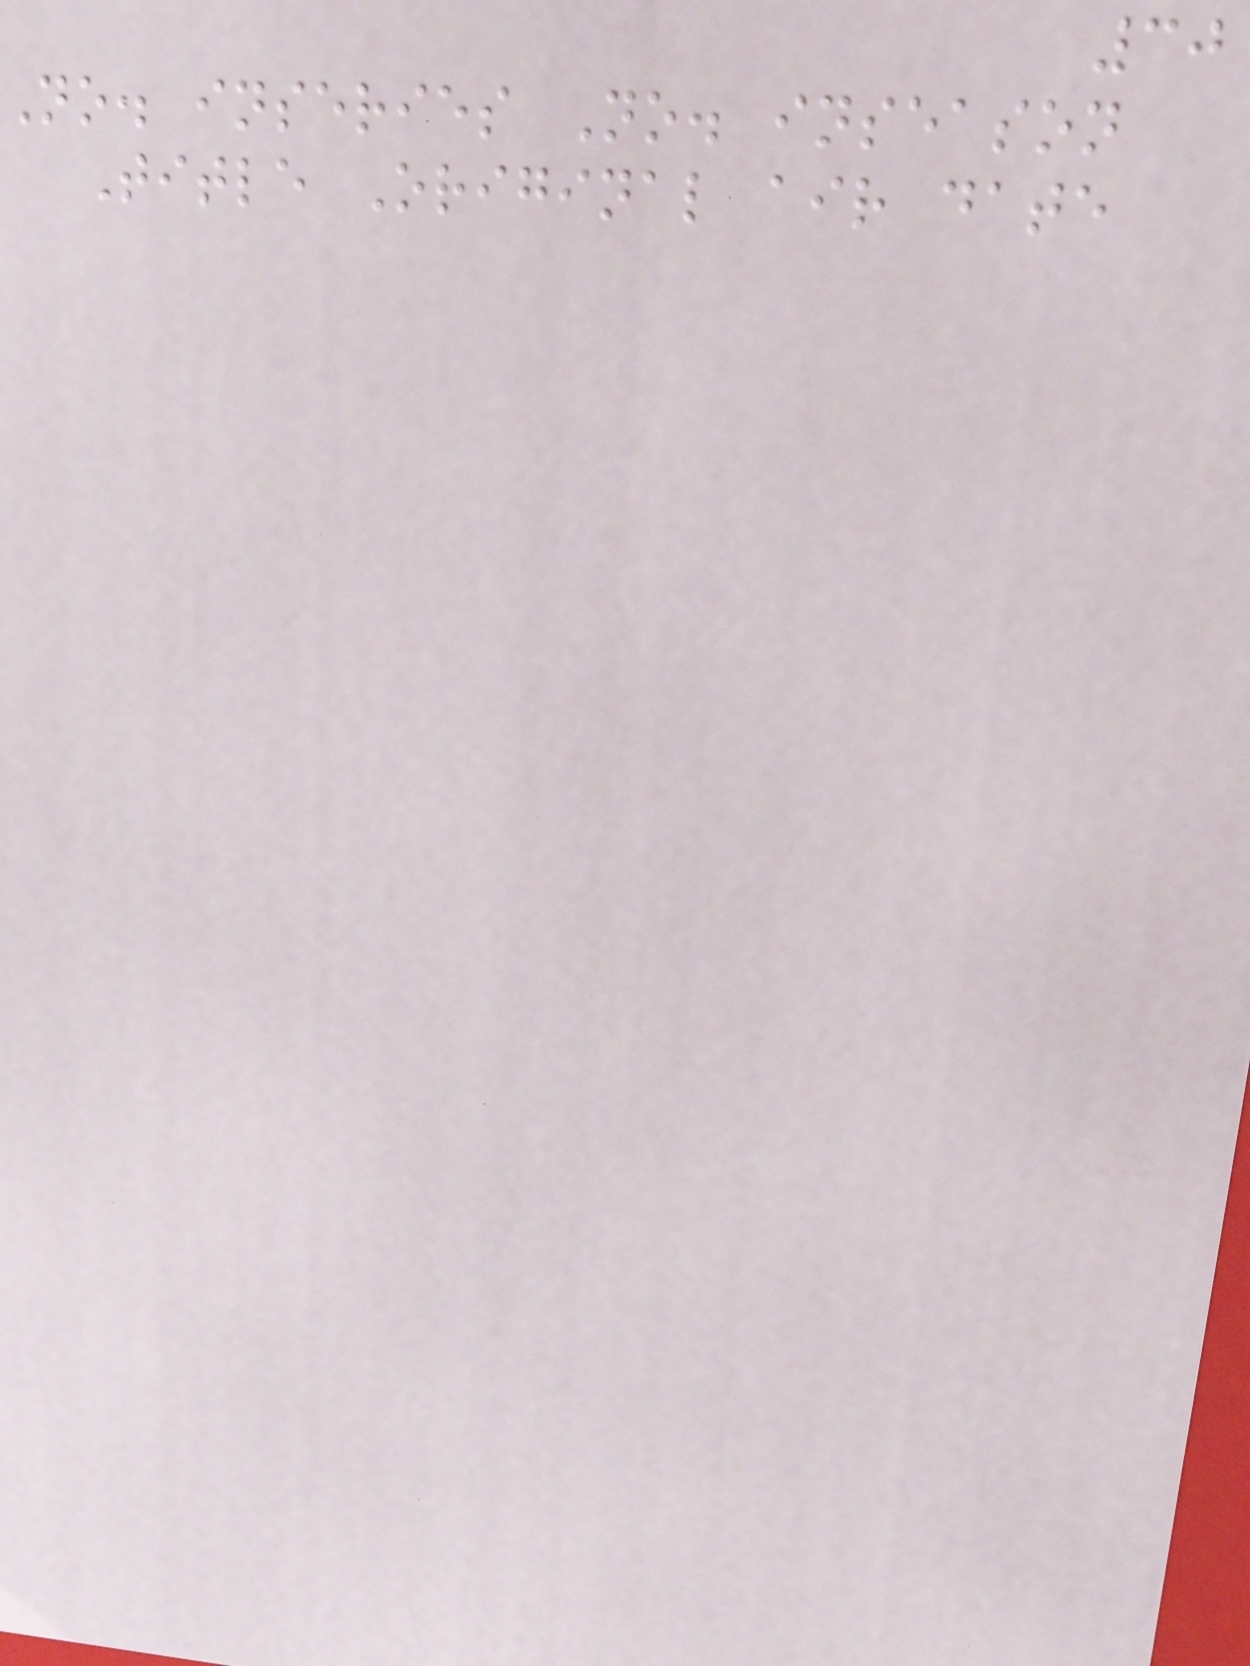30
no. inseries No. inseason
Title Original air date
